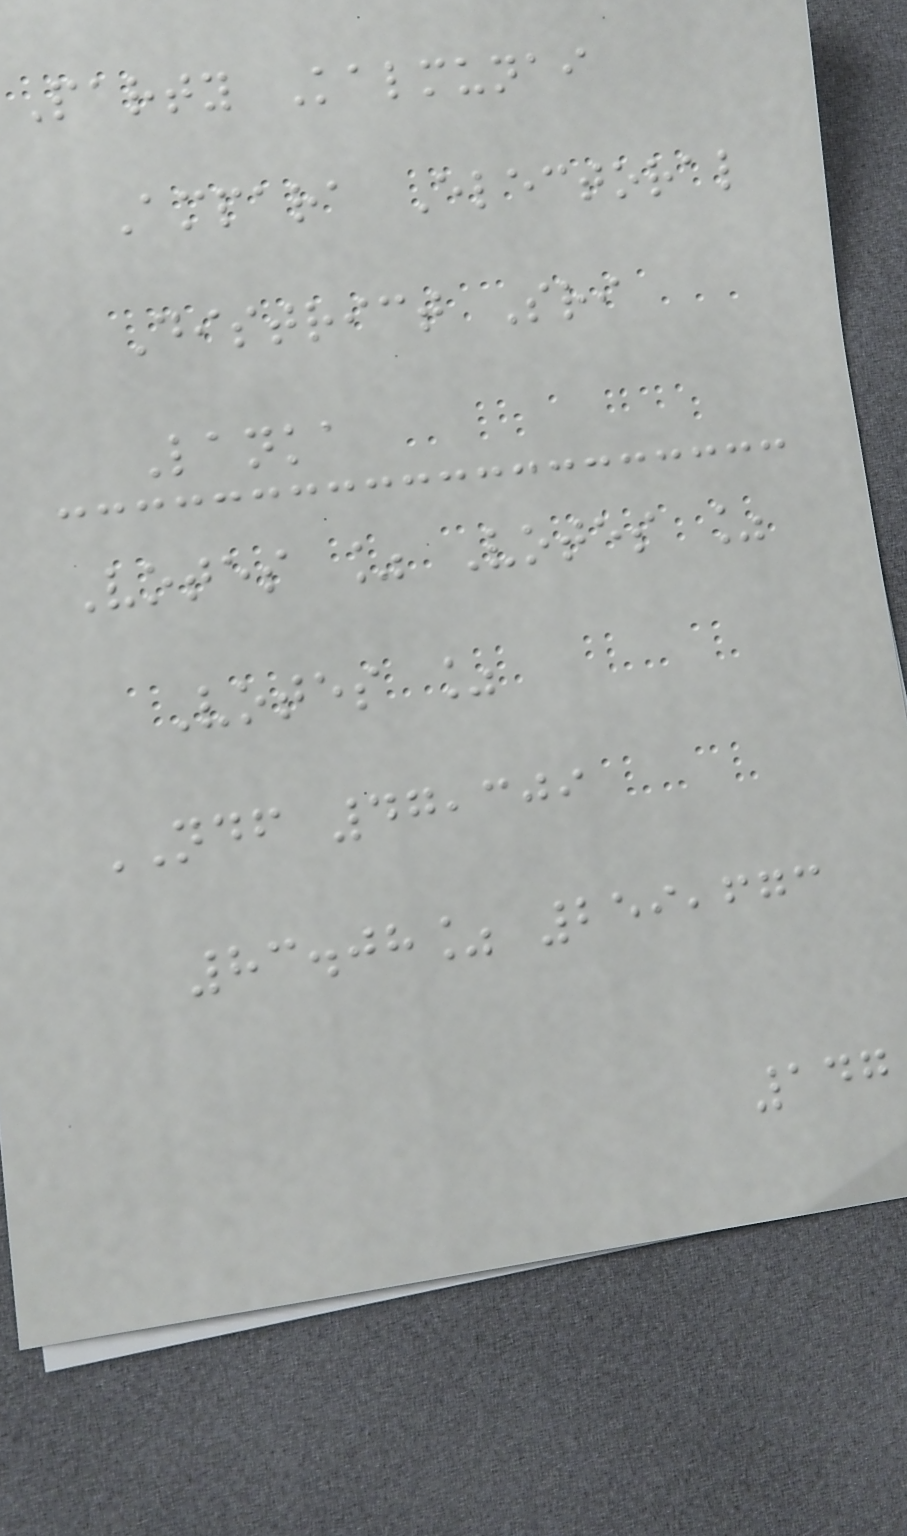Party Kalmunai
Ampara Electoral
District Sri
Lanka
Votes % Votes %
Votes %
NDF 47,309
83.08% 259,673
147
